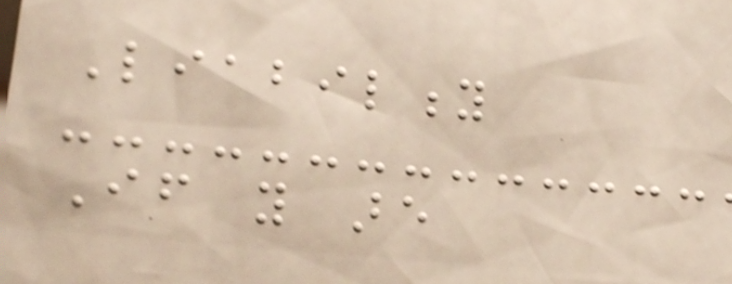Liability
If you are
